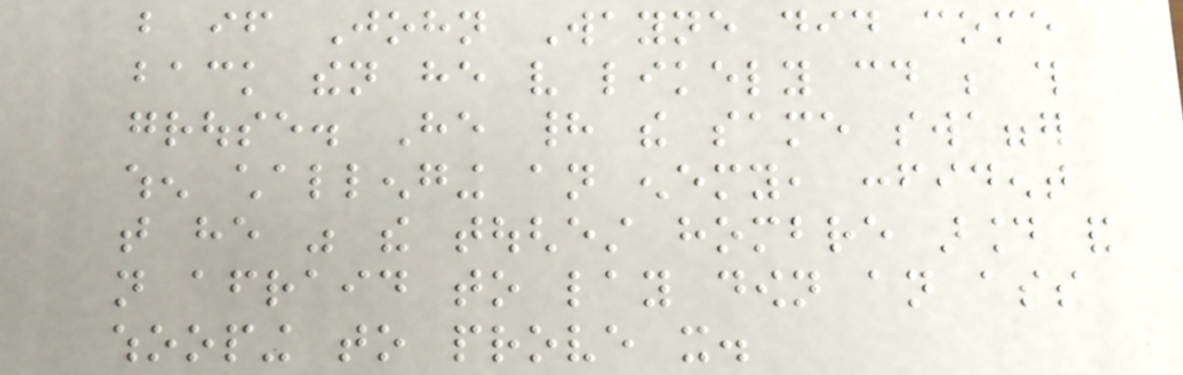but if John Wayne did come
back then he very likely could be this
grouse. He had the same swagger
when challenging an enemy, confident
that he was the toughest hombre around and
not afraid to lay down an ass
whooping to prove it.
